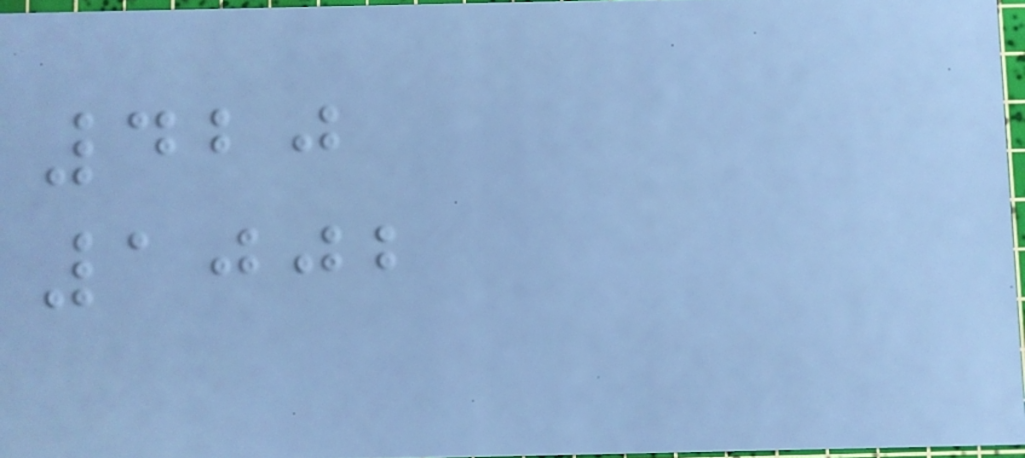420
1002
